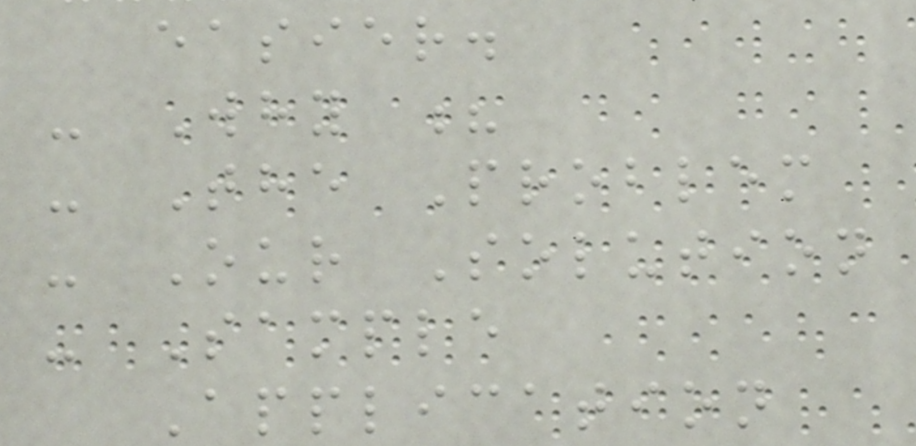easier.
- Why ?
- The Problem
- Our Solution
- Sample
Application
